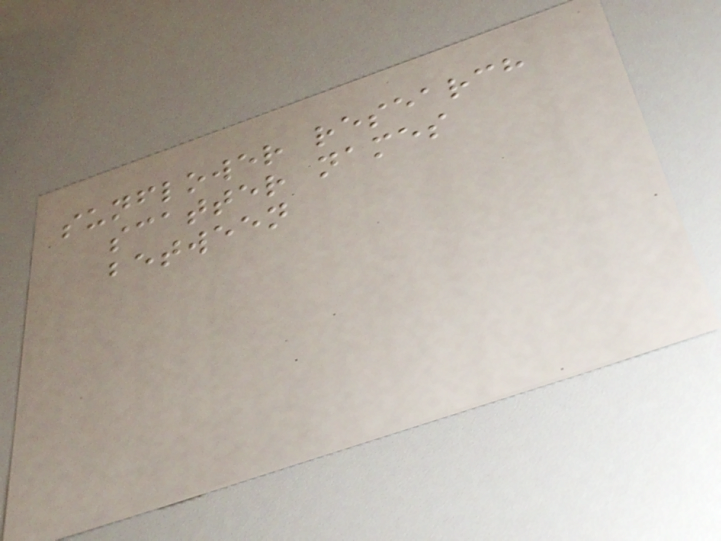sunflower research
scatter names
between
